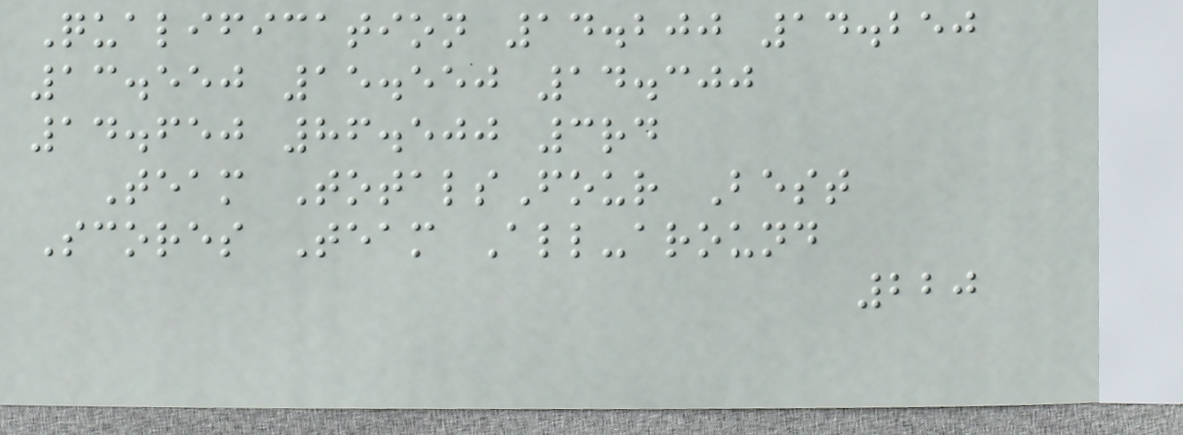Qualification 14.200 14.250
13.550 15.550 14.300
14.650 86.500 3rd
Team TotalsFour Best
Scores Team All-around
220
